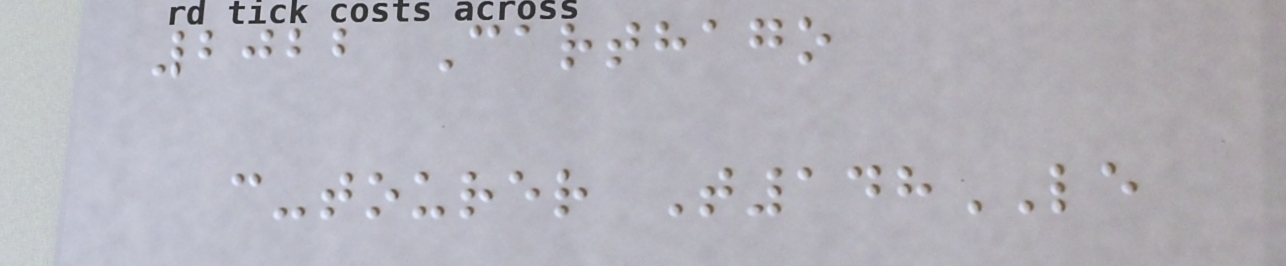2022 Carthago
c-tourer T148LE
